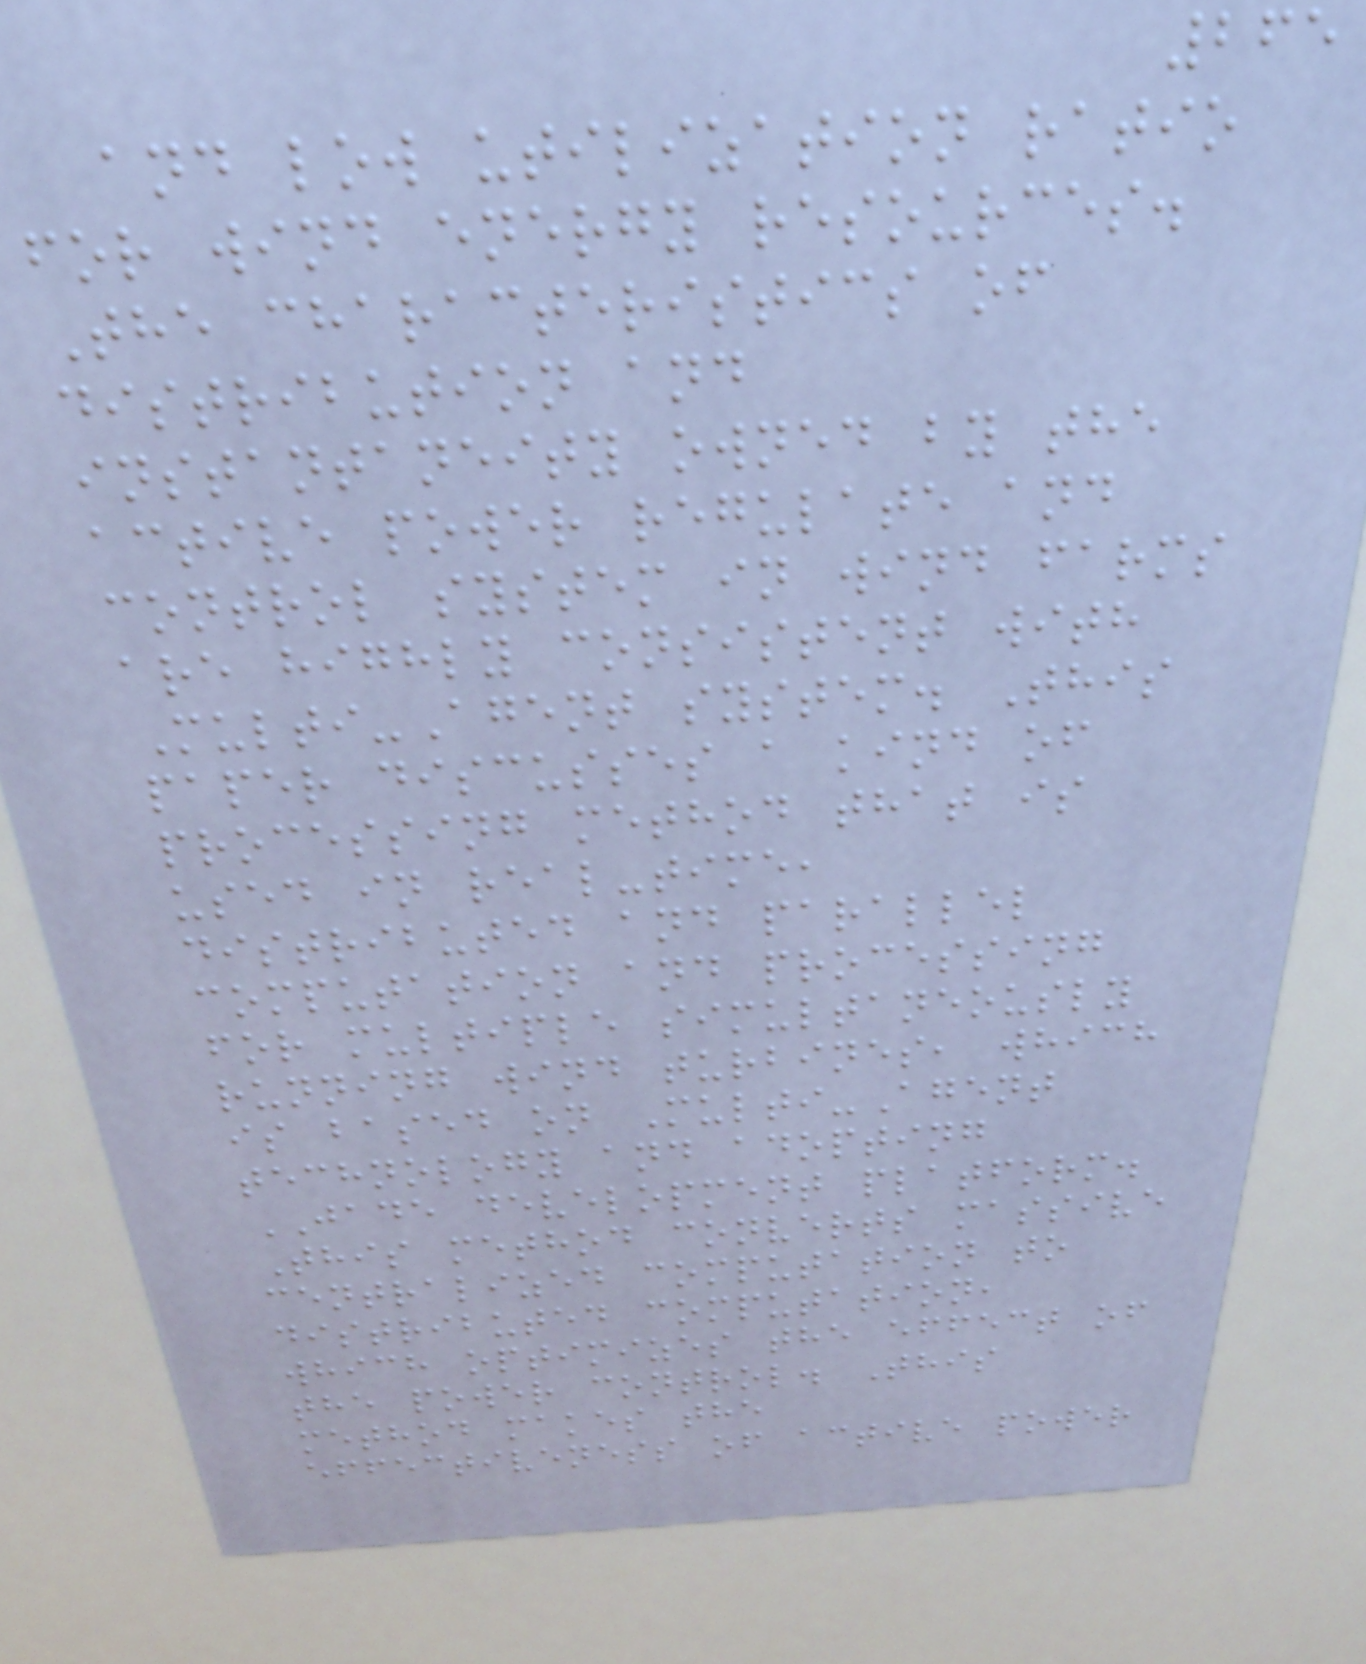265
and low utilization ratio
for wind energy resources.
The characteristics of
distribution and
instantaneity owned by the
active power regulate and
control system in wind farms
are highly consistent with
Multi-Agent system. This
paper discusses a kind of
processing method that is
used in real-time,
distributed and parallel
computation and processing
for multiple simultaneously
running wind turbines, which
is based on Multi-Agent
technology and adopting
JADE development platform.
This method converts massive
centralized computation to
distributed computation,
which optimizes the effect of
the power control. This
method makes the
effectiveness of active power
